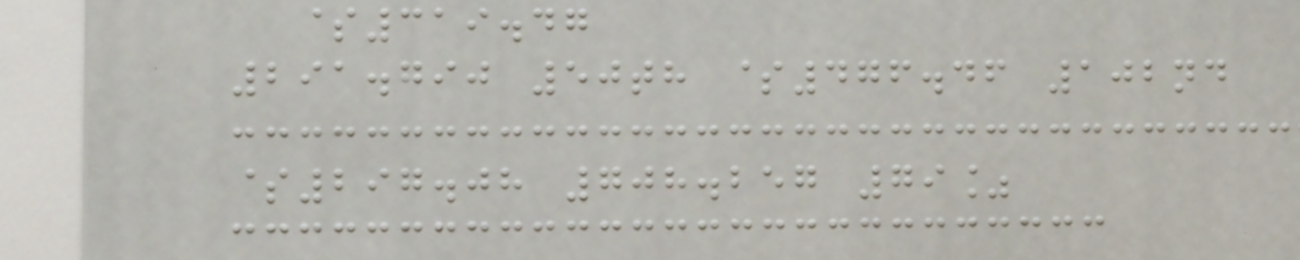$319.47
291.790 50th $476.46 102nd
$297.08 708.257 79%
